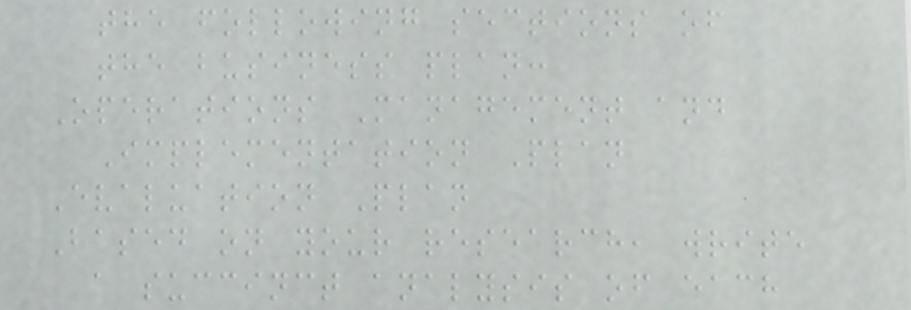the following sections of
the business plan:
Operations Management and
Implementation Plan
Evaluation Plan
Based on your research, write
a succinct analysis of each
